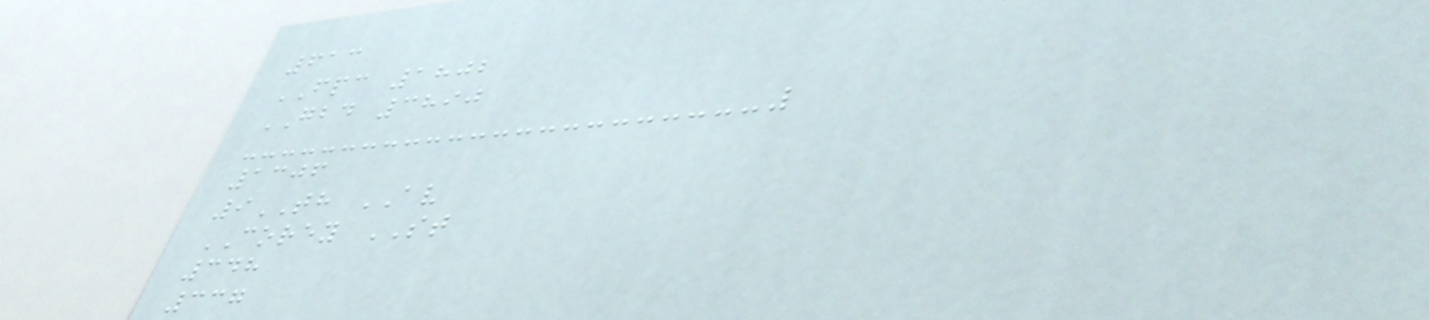613
FPC 1802
GBD 3890
1306
9TH AV
COREY ST
348
337
